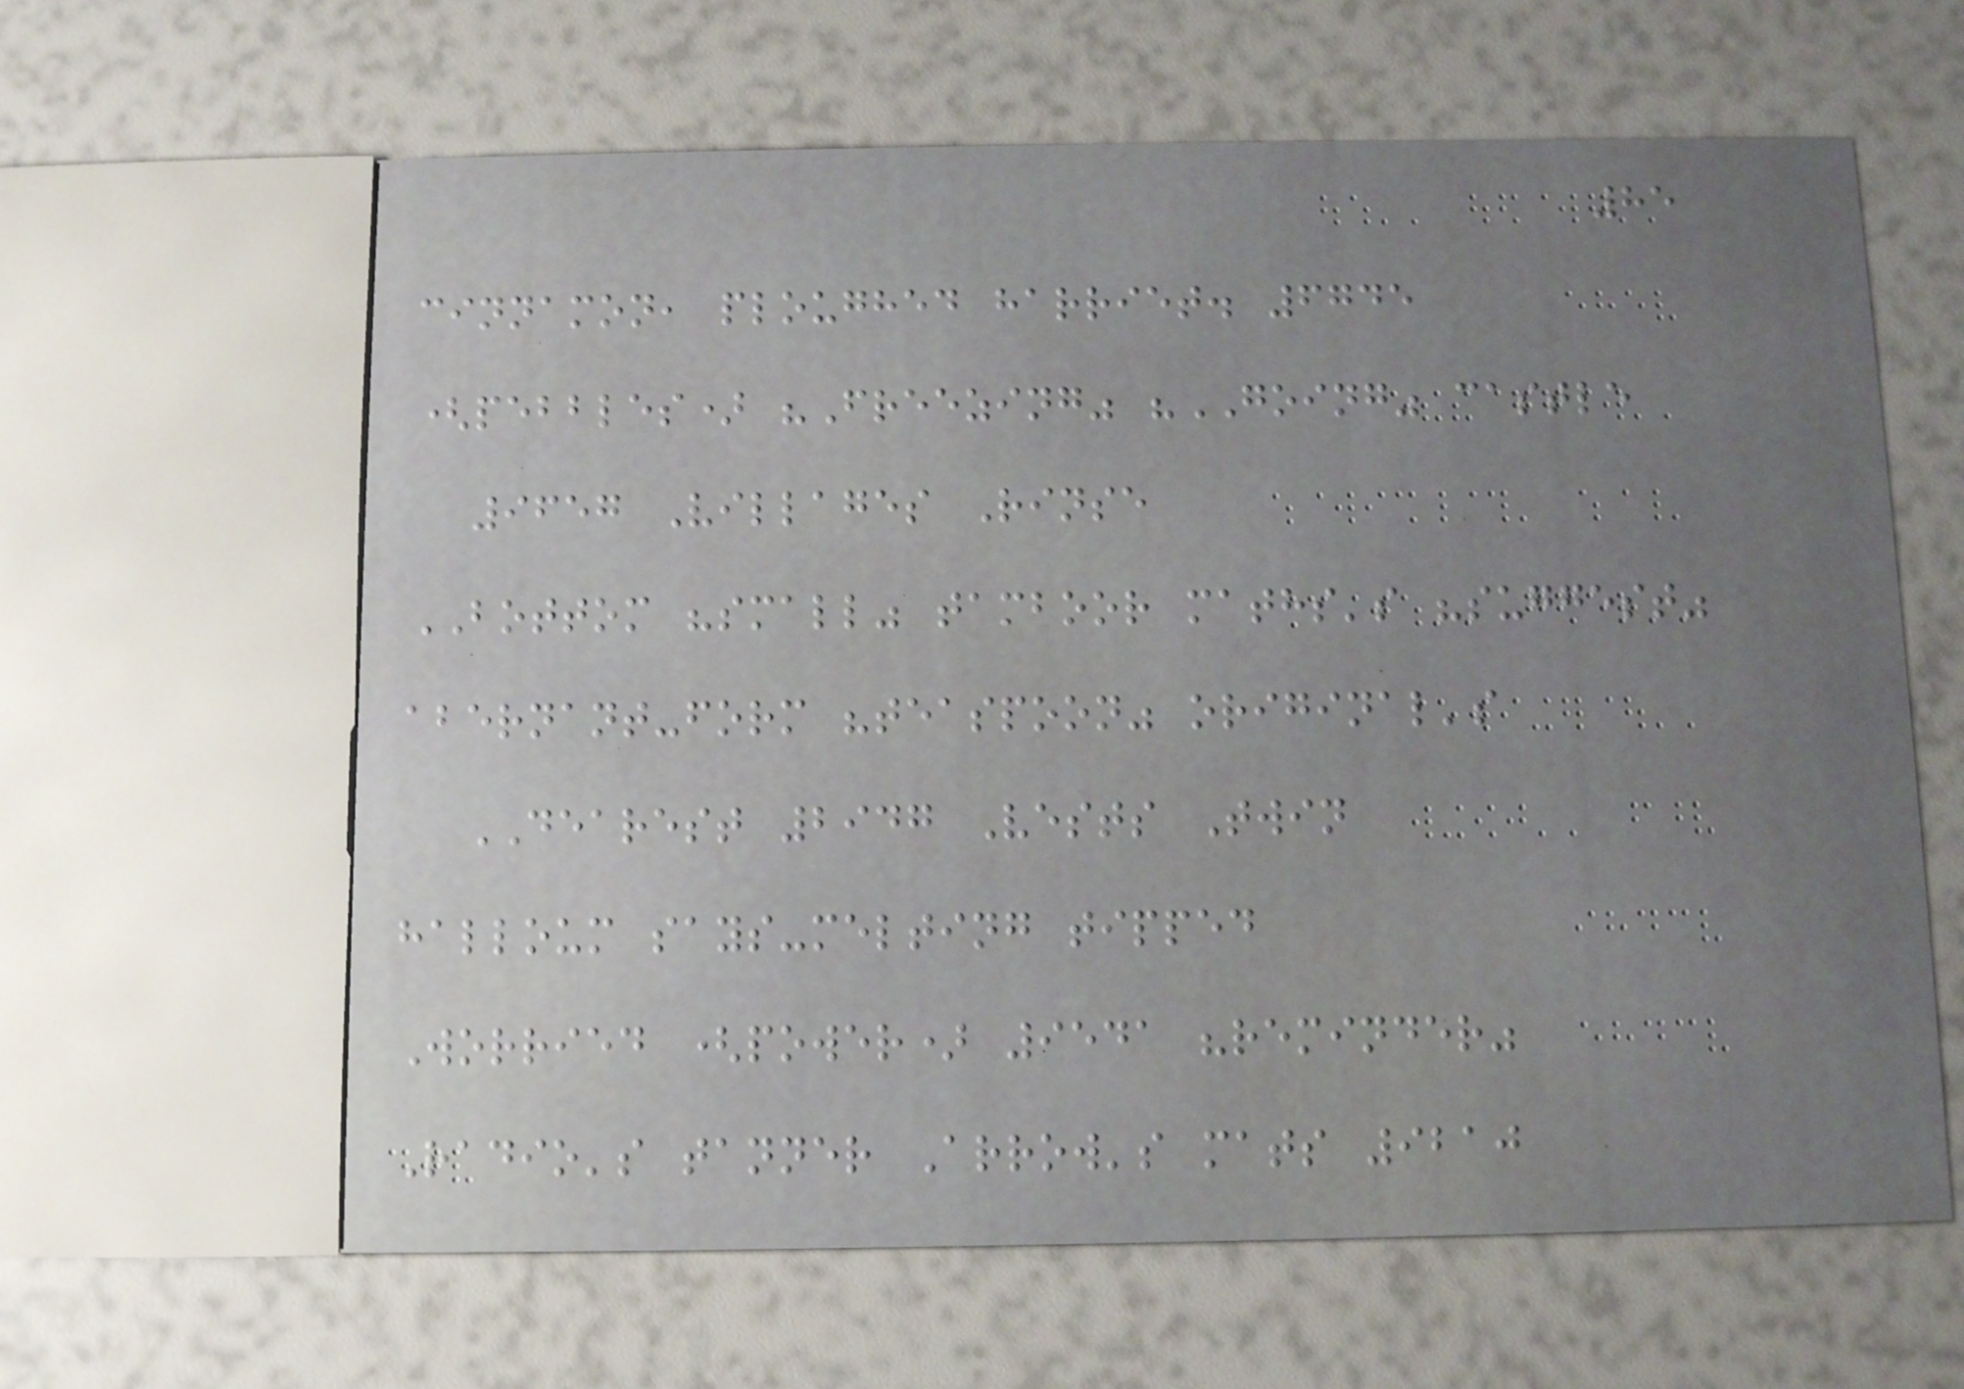85
cinnamon, ploughed harriet. 6745
(pebbles) "Freezing" "GOING" castle
9657 Villages Rinse
BOTTOM "small" tamboor maths's "suggest"
abernant-form "teaspoon" original's
DEAREST 2947 Vests Twin
halloum says-melting tipped
Worried (power) 9541 "reminder"
Radio's tanner Arrow's mats 9210
